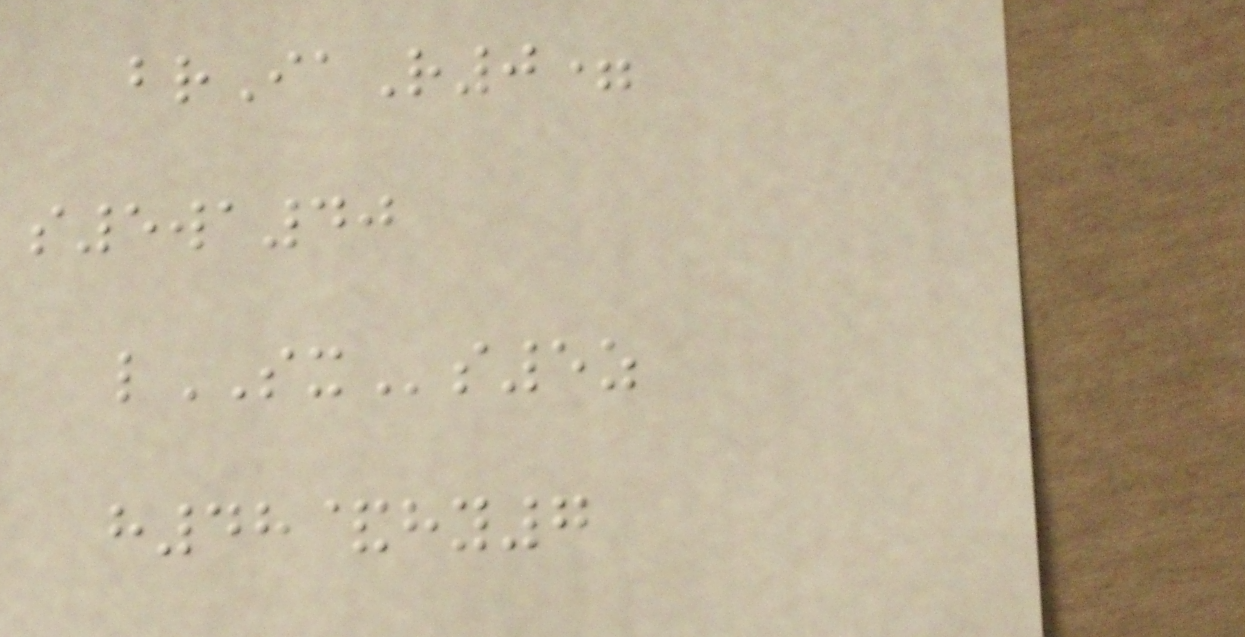brIaR0=
s5wa40
lSXs5z
h48&hy7
